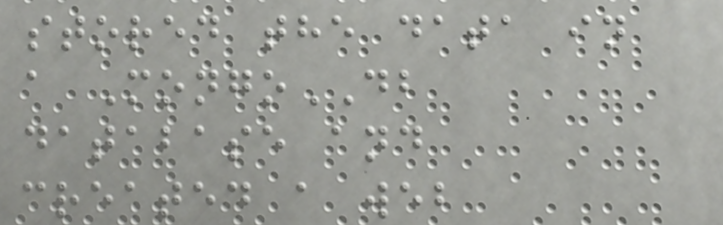stored the data in
a MongoDB
database and
created a web
